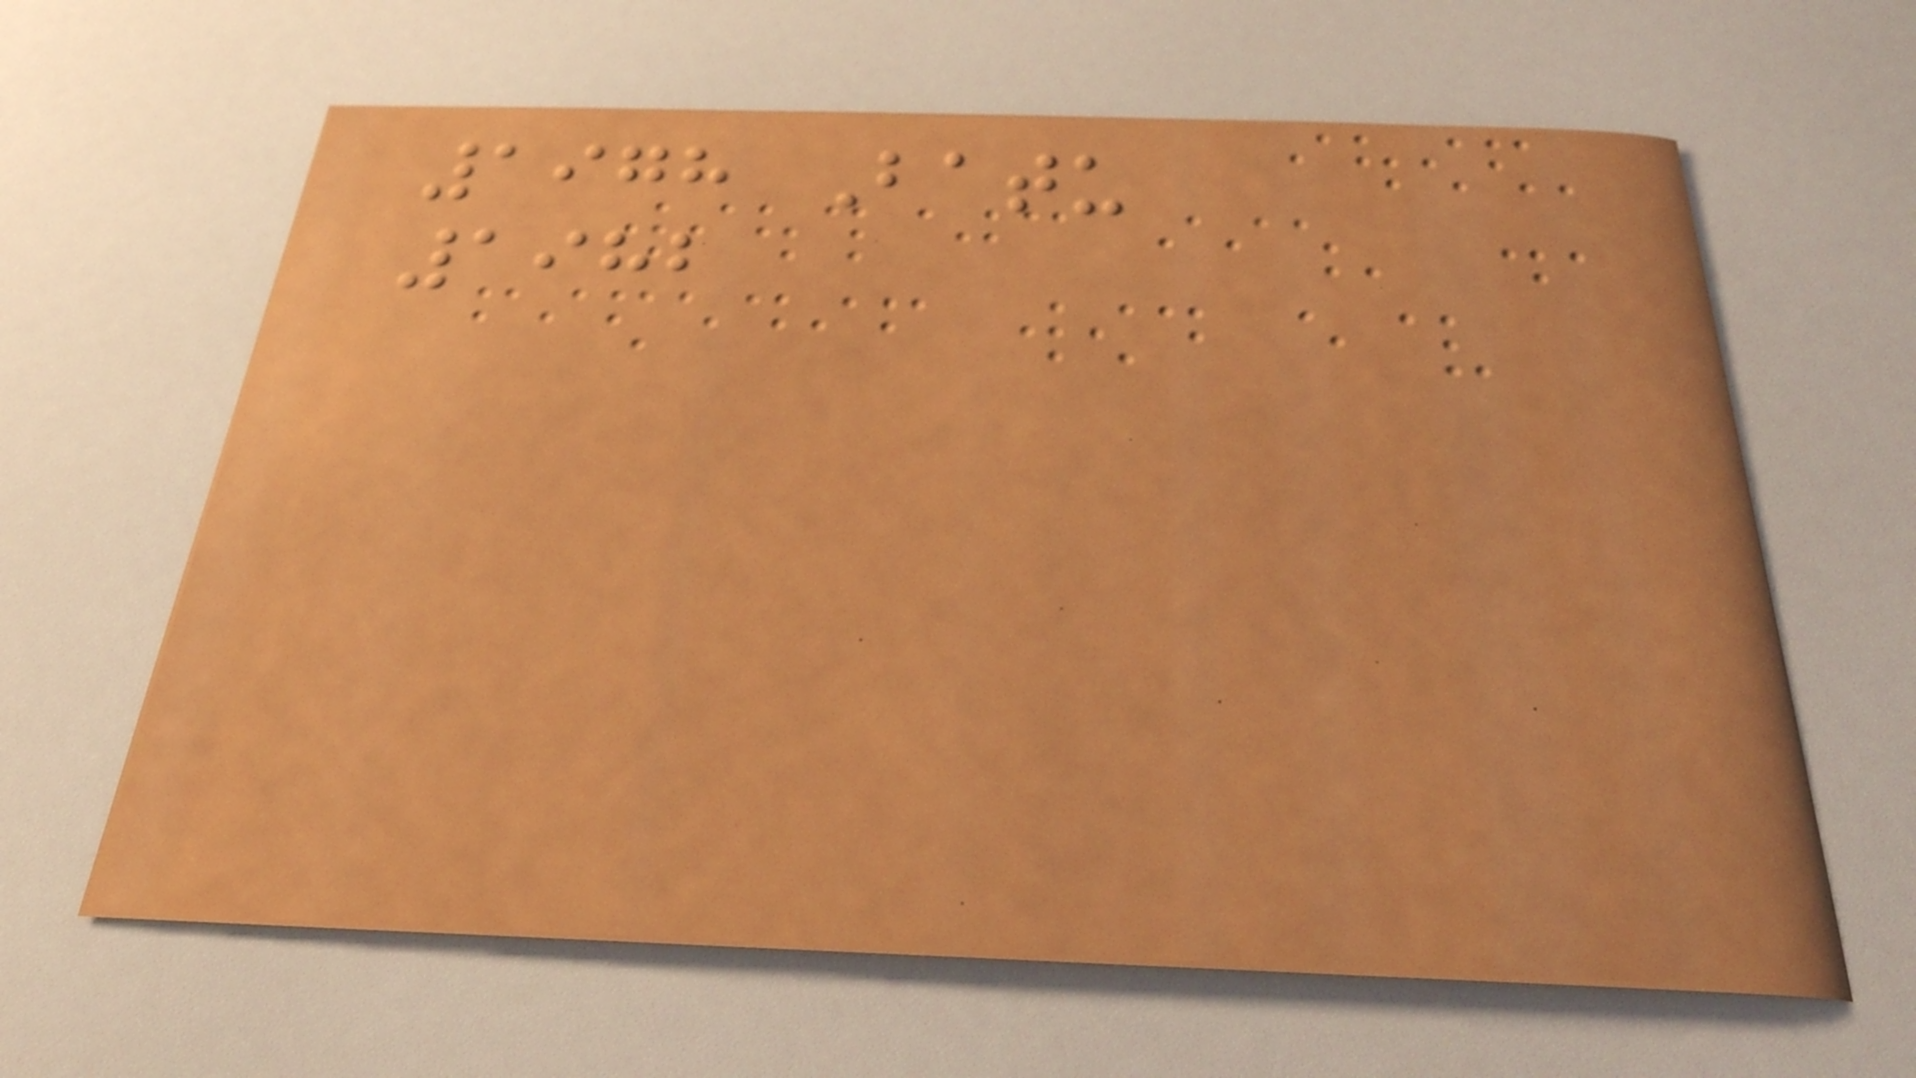1978 Batu
1982
